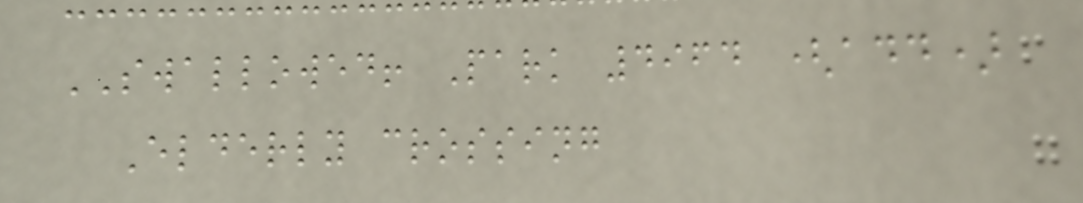SWALLOWED! Park 4964 (add)
Elderly crossing
